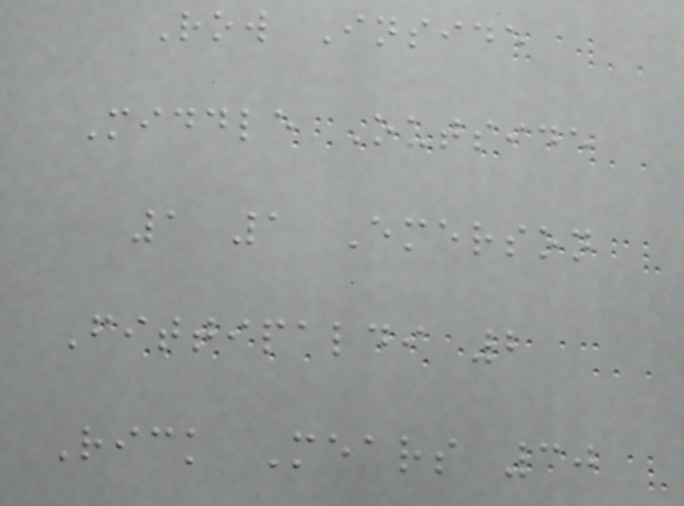Row Inside
Middle Outside
1 1 Emerson
Fittipaldi 2
Rick Mears 30
